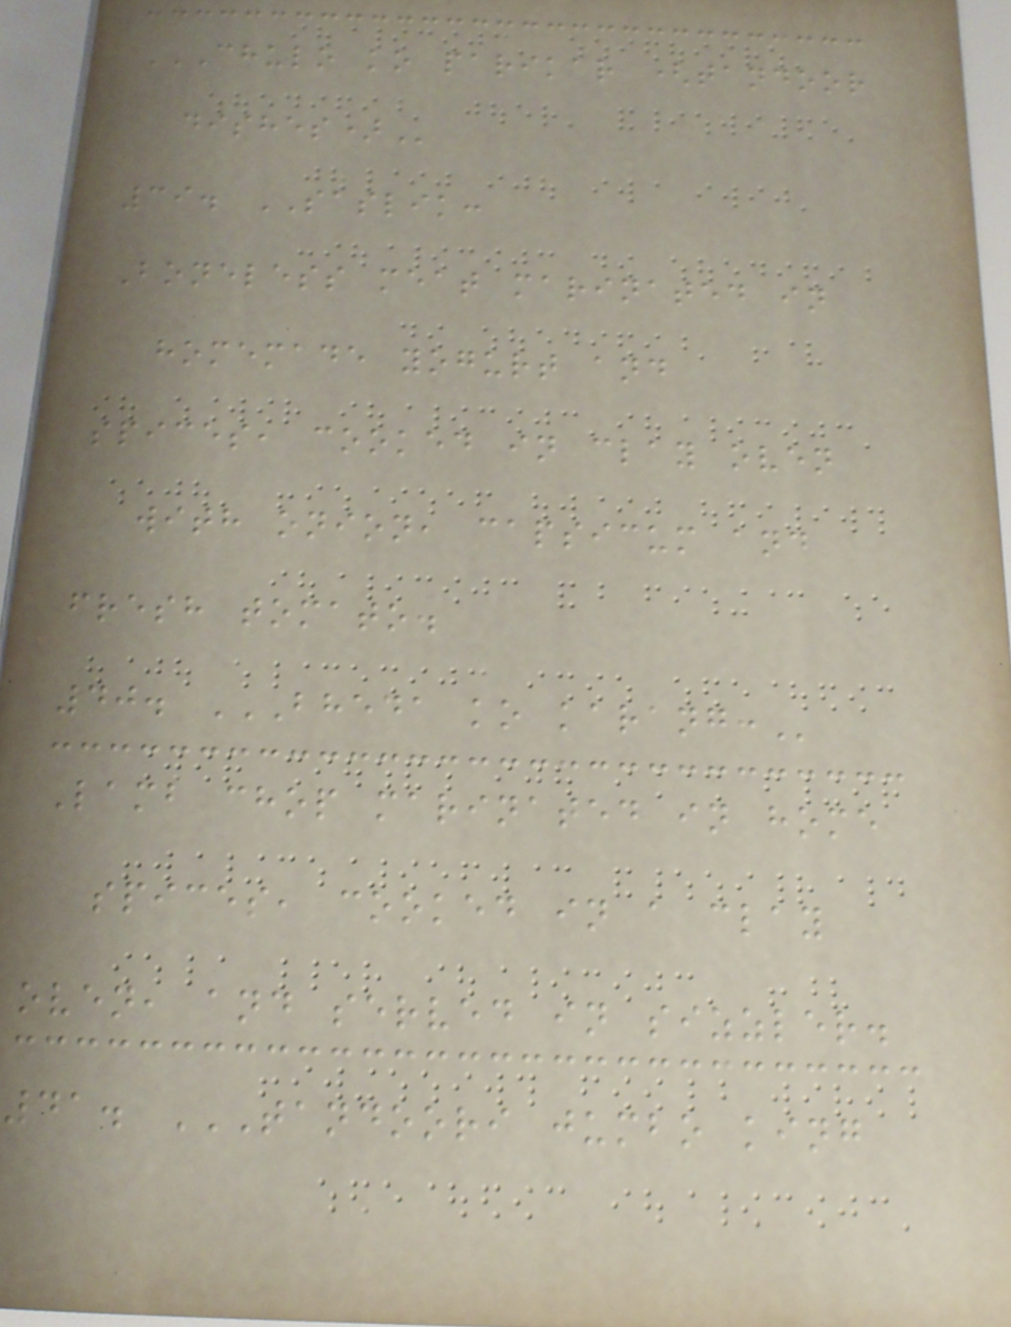CHULO KO PARIKAR (TANDOOR
DISHES)
39. SASLIK:
Boneless meat marinated in
homemade yogurt and
spices, cooked in clay oven
with onion, capsicum and
fresh tomato.
40. BHEDA KO KARANG:
Lamb chop marinated in home
spices, cooked in a clay
oven, and served in sizzler.
41. TANDOORI JUMBO KING
